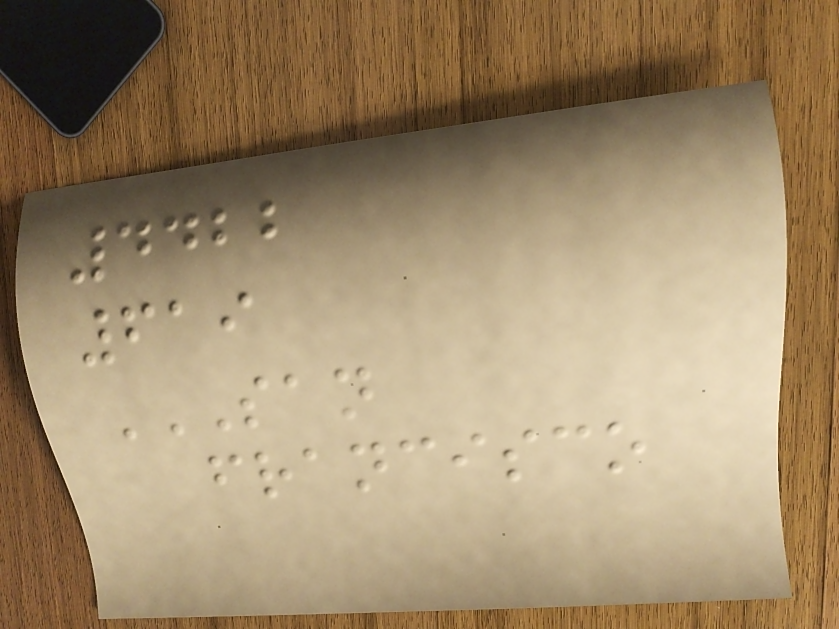4422
619
SAN
FRANCISCO
